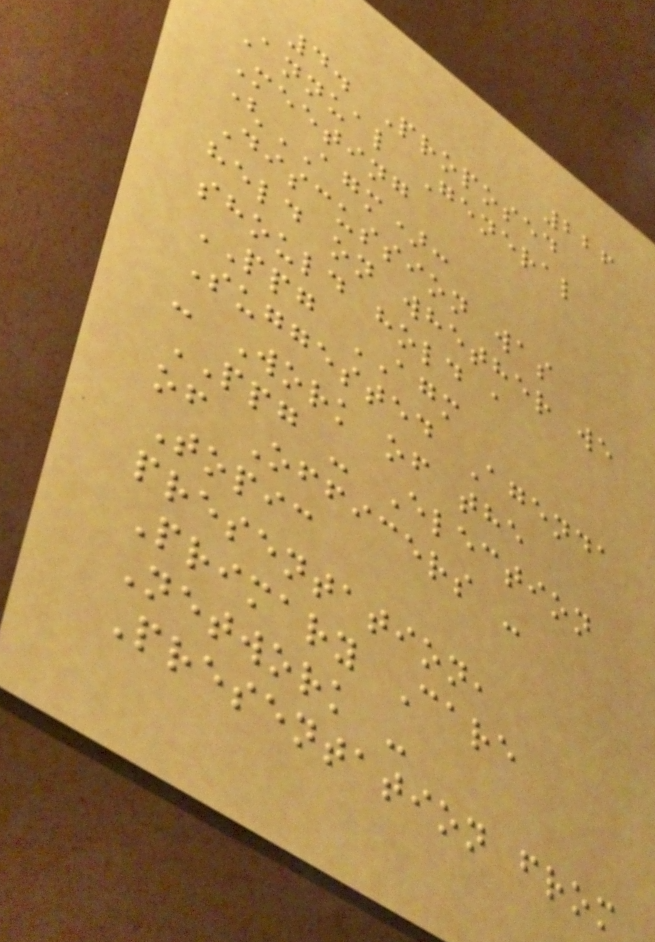226
4. Proposed
Annual General
Meeting
(AGM):
Discussion was
held on whether we
should hold a
PPG AGM
Suggested Agenda
- Work of the
PPG - Election
of Officers -
Topic
presentation,
Primary Care
Network -
Presentation from
